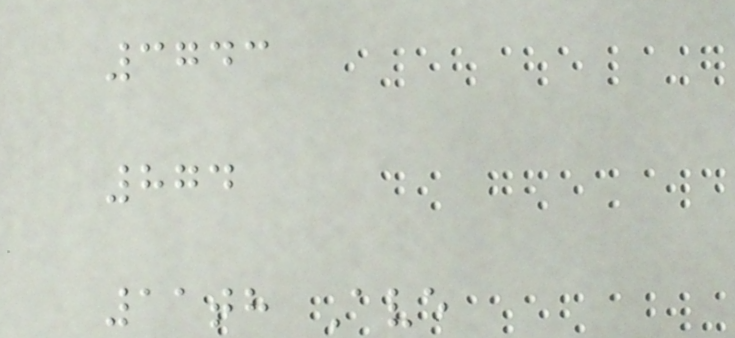3743
874
11th Ave
